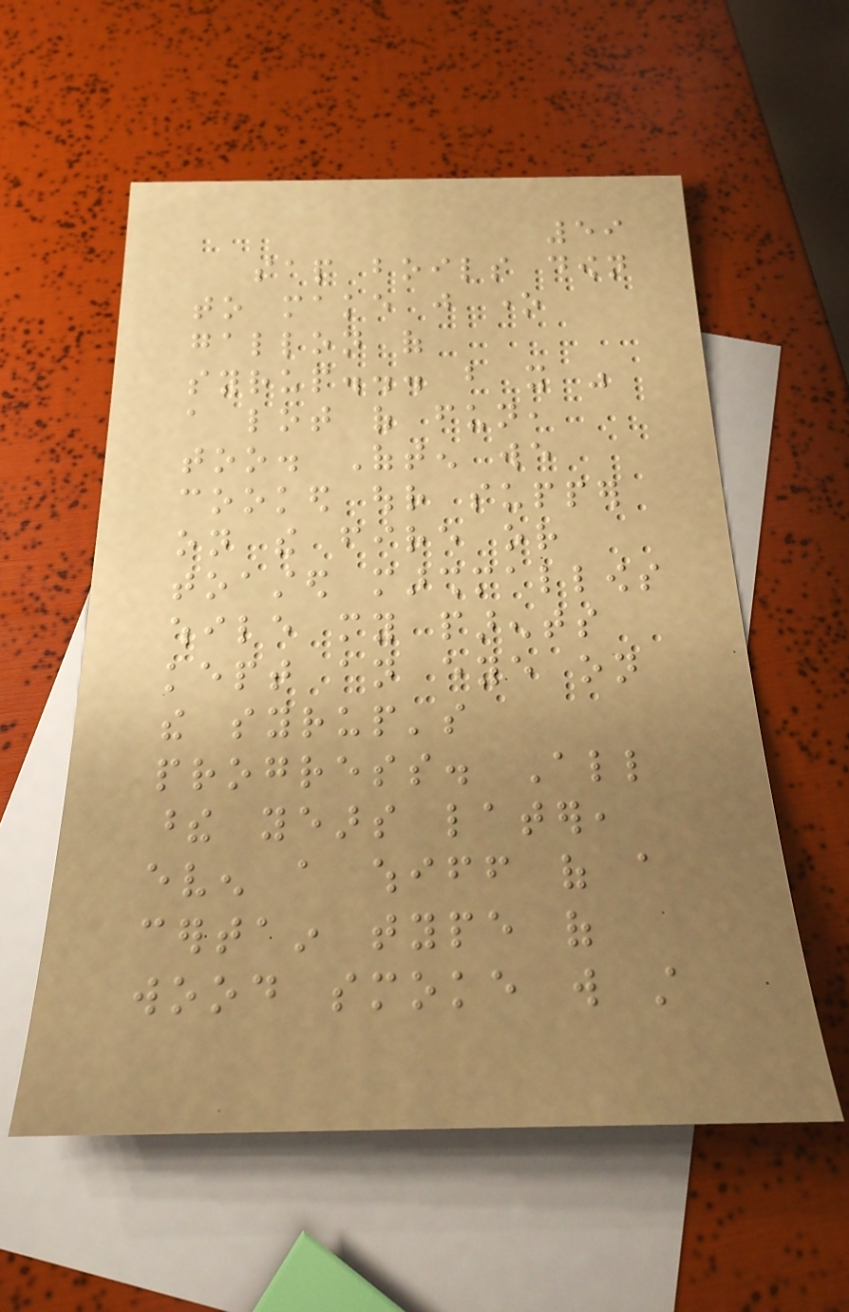59
sap boils down
to make just one
gallon of
syrup... but it was
a lot of fun,
too. Often we
cooked our supper
on the fire or
toasted marshmallows
while my parents
kept an eye on
the syrup's
progress. All
these years later,
even a whiff of a
certain type of
wood smoke will still
